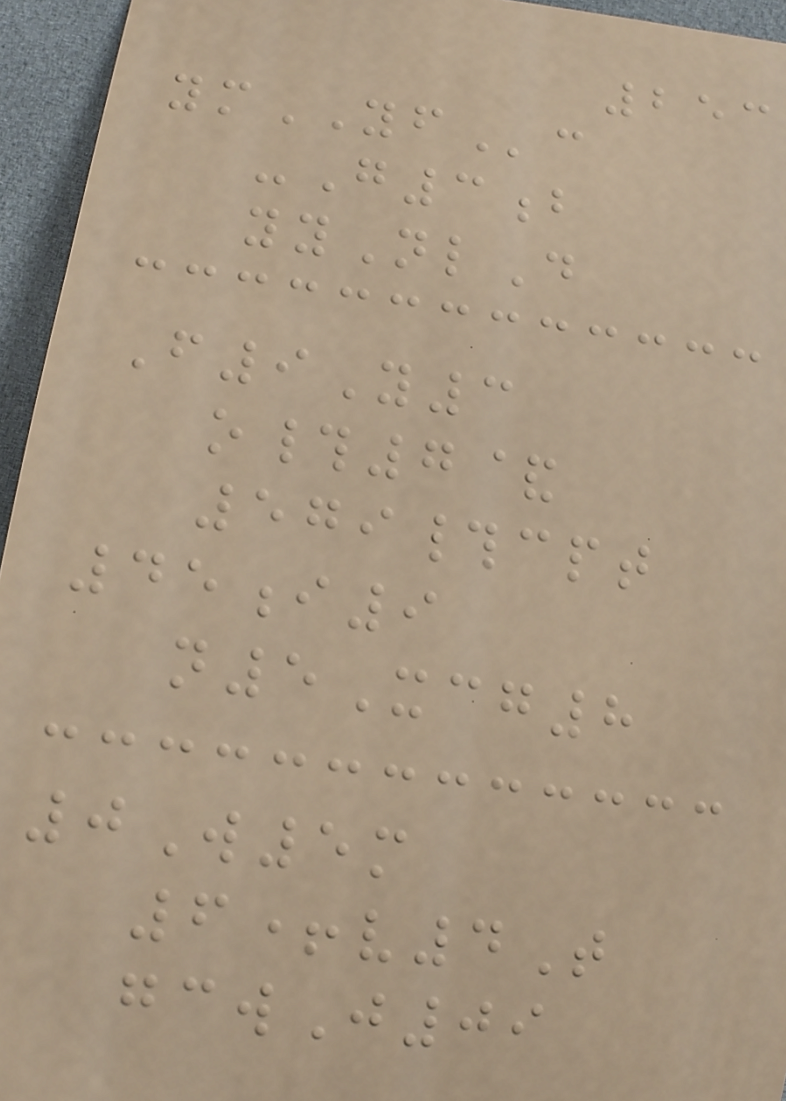253
ymYFc
-G3b
yyNlD
F9Y3
o#7&
579#cpt
45i9
n5Xcg8
0W5m
6+v4T
gcwJ09
